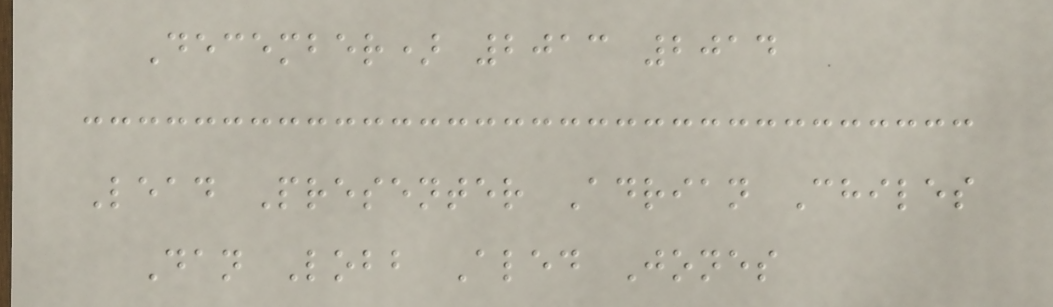December) 2013 2014
Lead Presenter Adrian Chiles
Dan Lobb Aled Jones
